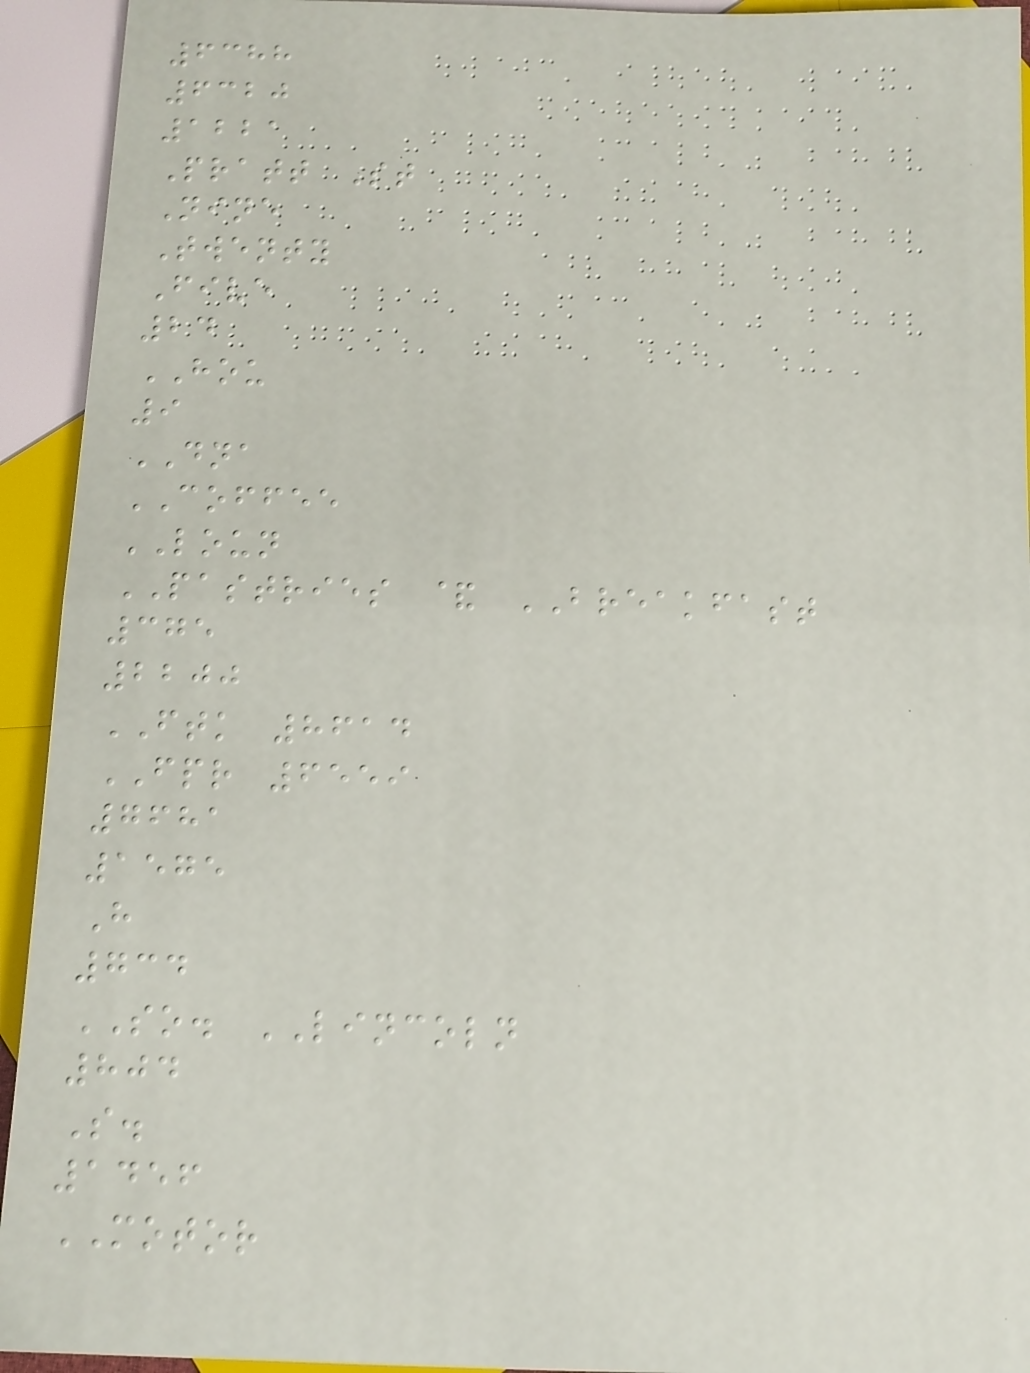6388
6320
1221
Pratt St
Nine
Twenty
Five
24
HOU
9
DNA
COFFEE
LOUN
PASTRIES & BREAKFAST
375
2200
FTK 8614
FPR 6559
7681
1575
H
734
SO. LINCOLN
804
S.
1456
MOTOR
